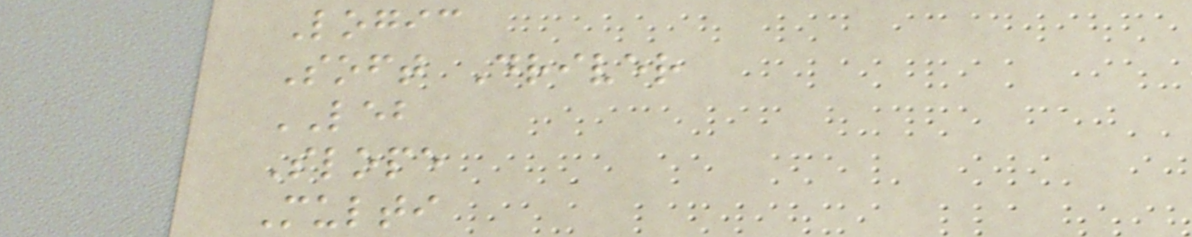Logic
Soft Driver
LEB
Slope
Multi
